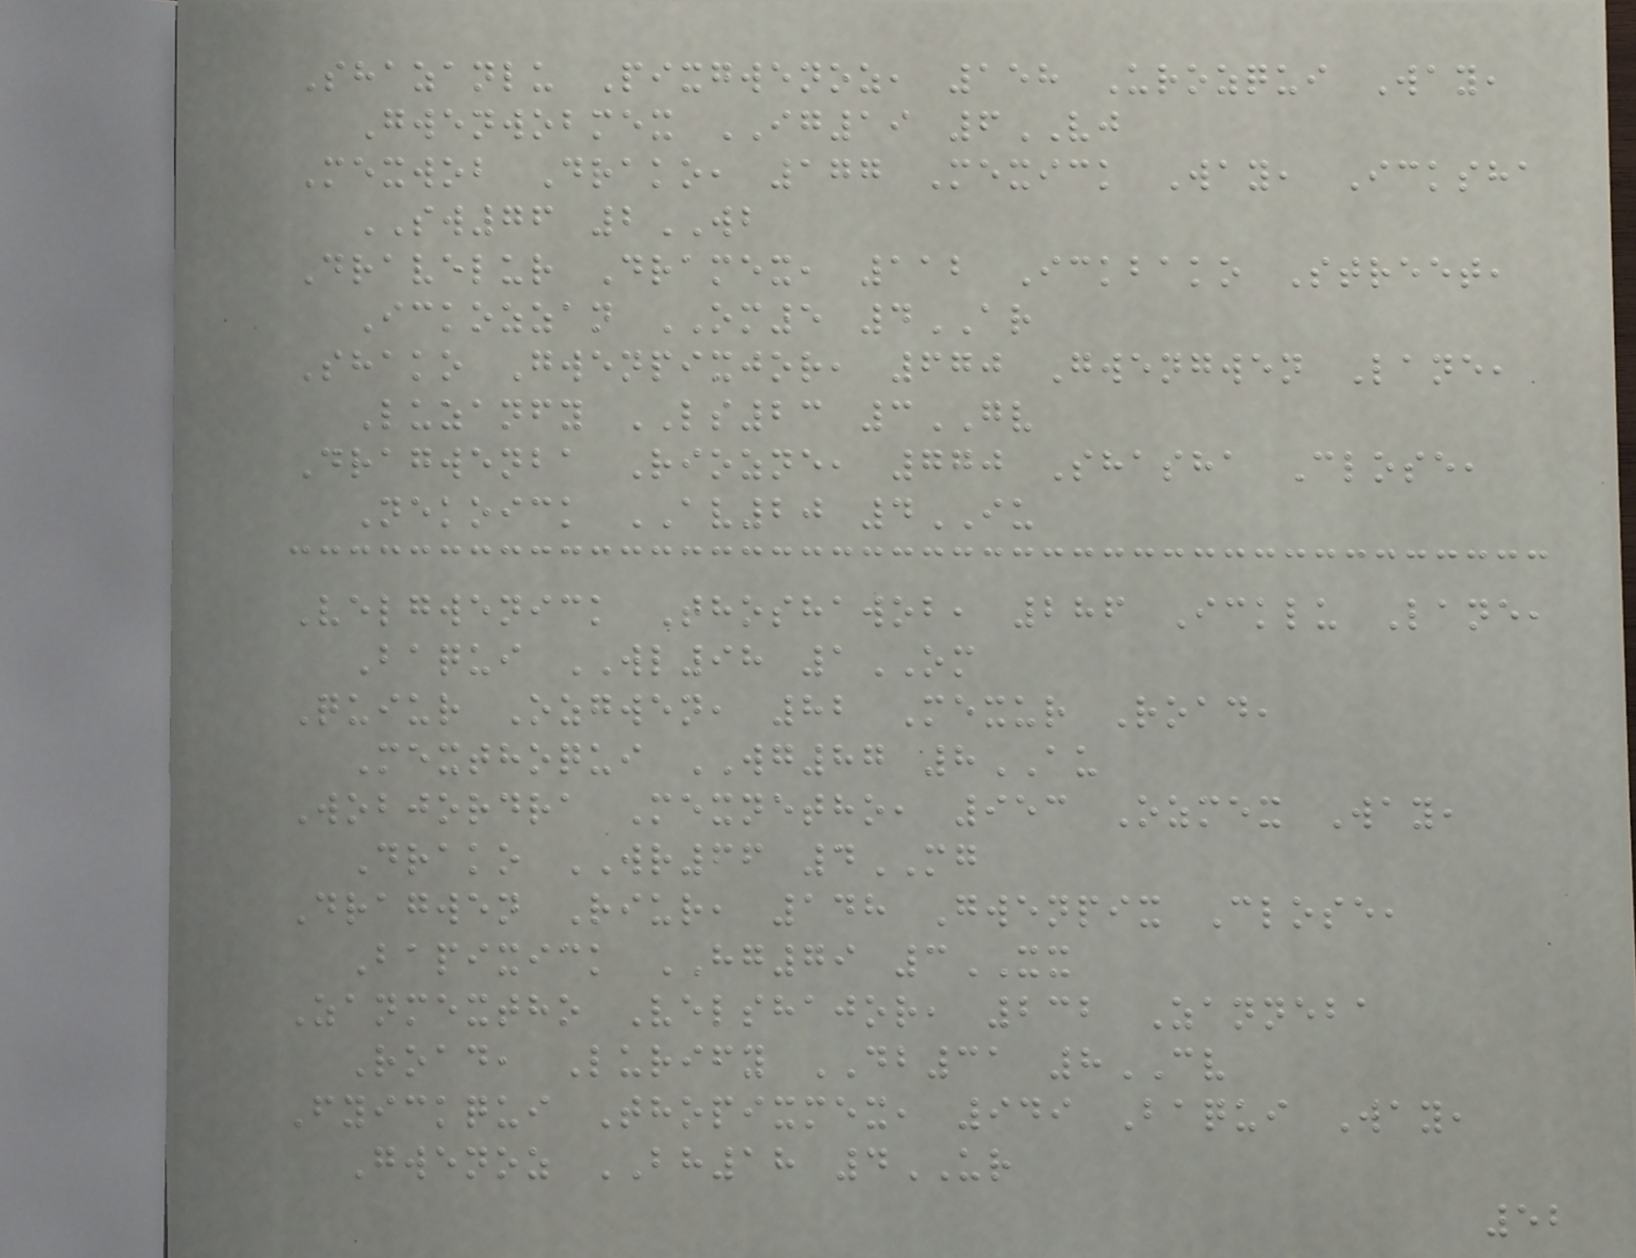Shazanlu Pixgwenoz, 158 Urozqui Way,
Gwenwobmex IG19 6VJ
Mexwob Drako, 177 Mexick Way, Icksha
SW76 2WB
Dravelur Dramex, 112 Ickbako Street,
Ickozzan OM5 4AR
Shako Gwenpixjor, 670 Gwengwen Lane,
Luzanfy LS23 3GV
Dragwenba Riozne, 770 Shasha Close,
Nekoick AV20 4IU
Velgwenick Thoshawob, 286 Icklu Lane,
Baqui WL98 1OM
Quiur Ozgwen, 82 Mexur Road,
Mexthoqui WG87 8AU
Wobjordra Mexnetho, 953 Ozmex Way,
Drako WR66 4MG
Dragwen Riur, 148 Gwenpix Close,
Bapixick HG79 3XX
Zanmextho Velshajor, 232 Zanneba
Road, Lurify DB31 8CV
Fyickqui Thopixmex, 949 Baqui Way,
Gwenoz BH18 4UR
52
